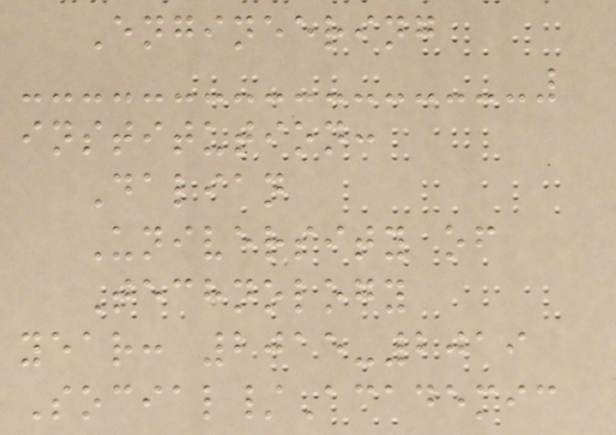Engineering
institution:
Dalian
University of
Technology
year: 2015-2019
Social/Academic
